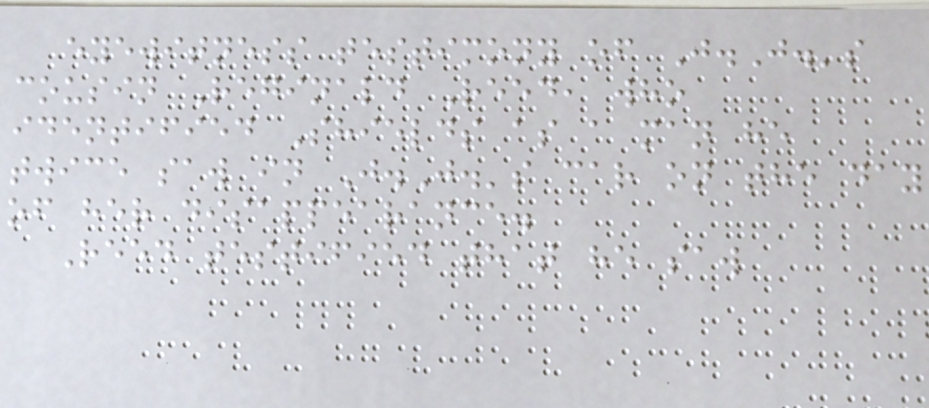eyewitness testimony of J.J.'s
cousin Reginald Reed, who
identified Shields as a man he
twice saw in J.J.'s car on the day
of her disappearance.
Reed testified that he saw
